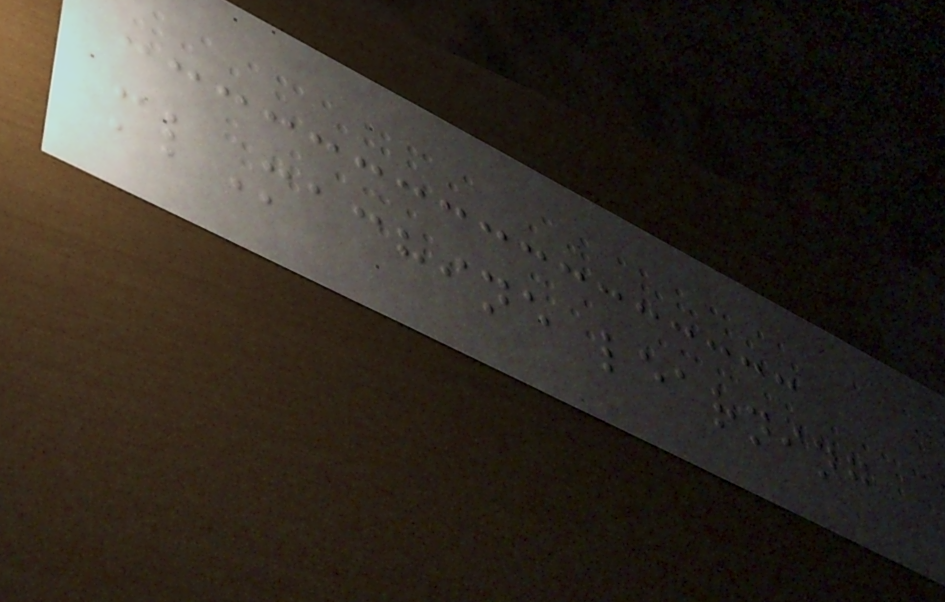mlMachine learning
